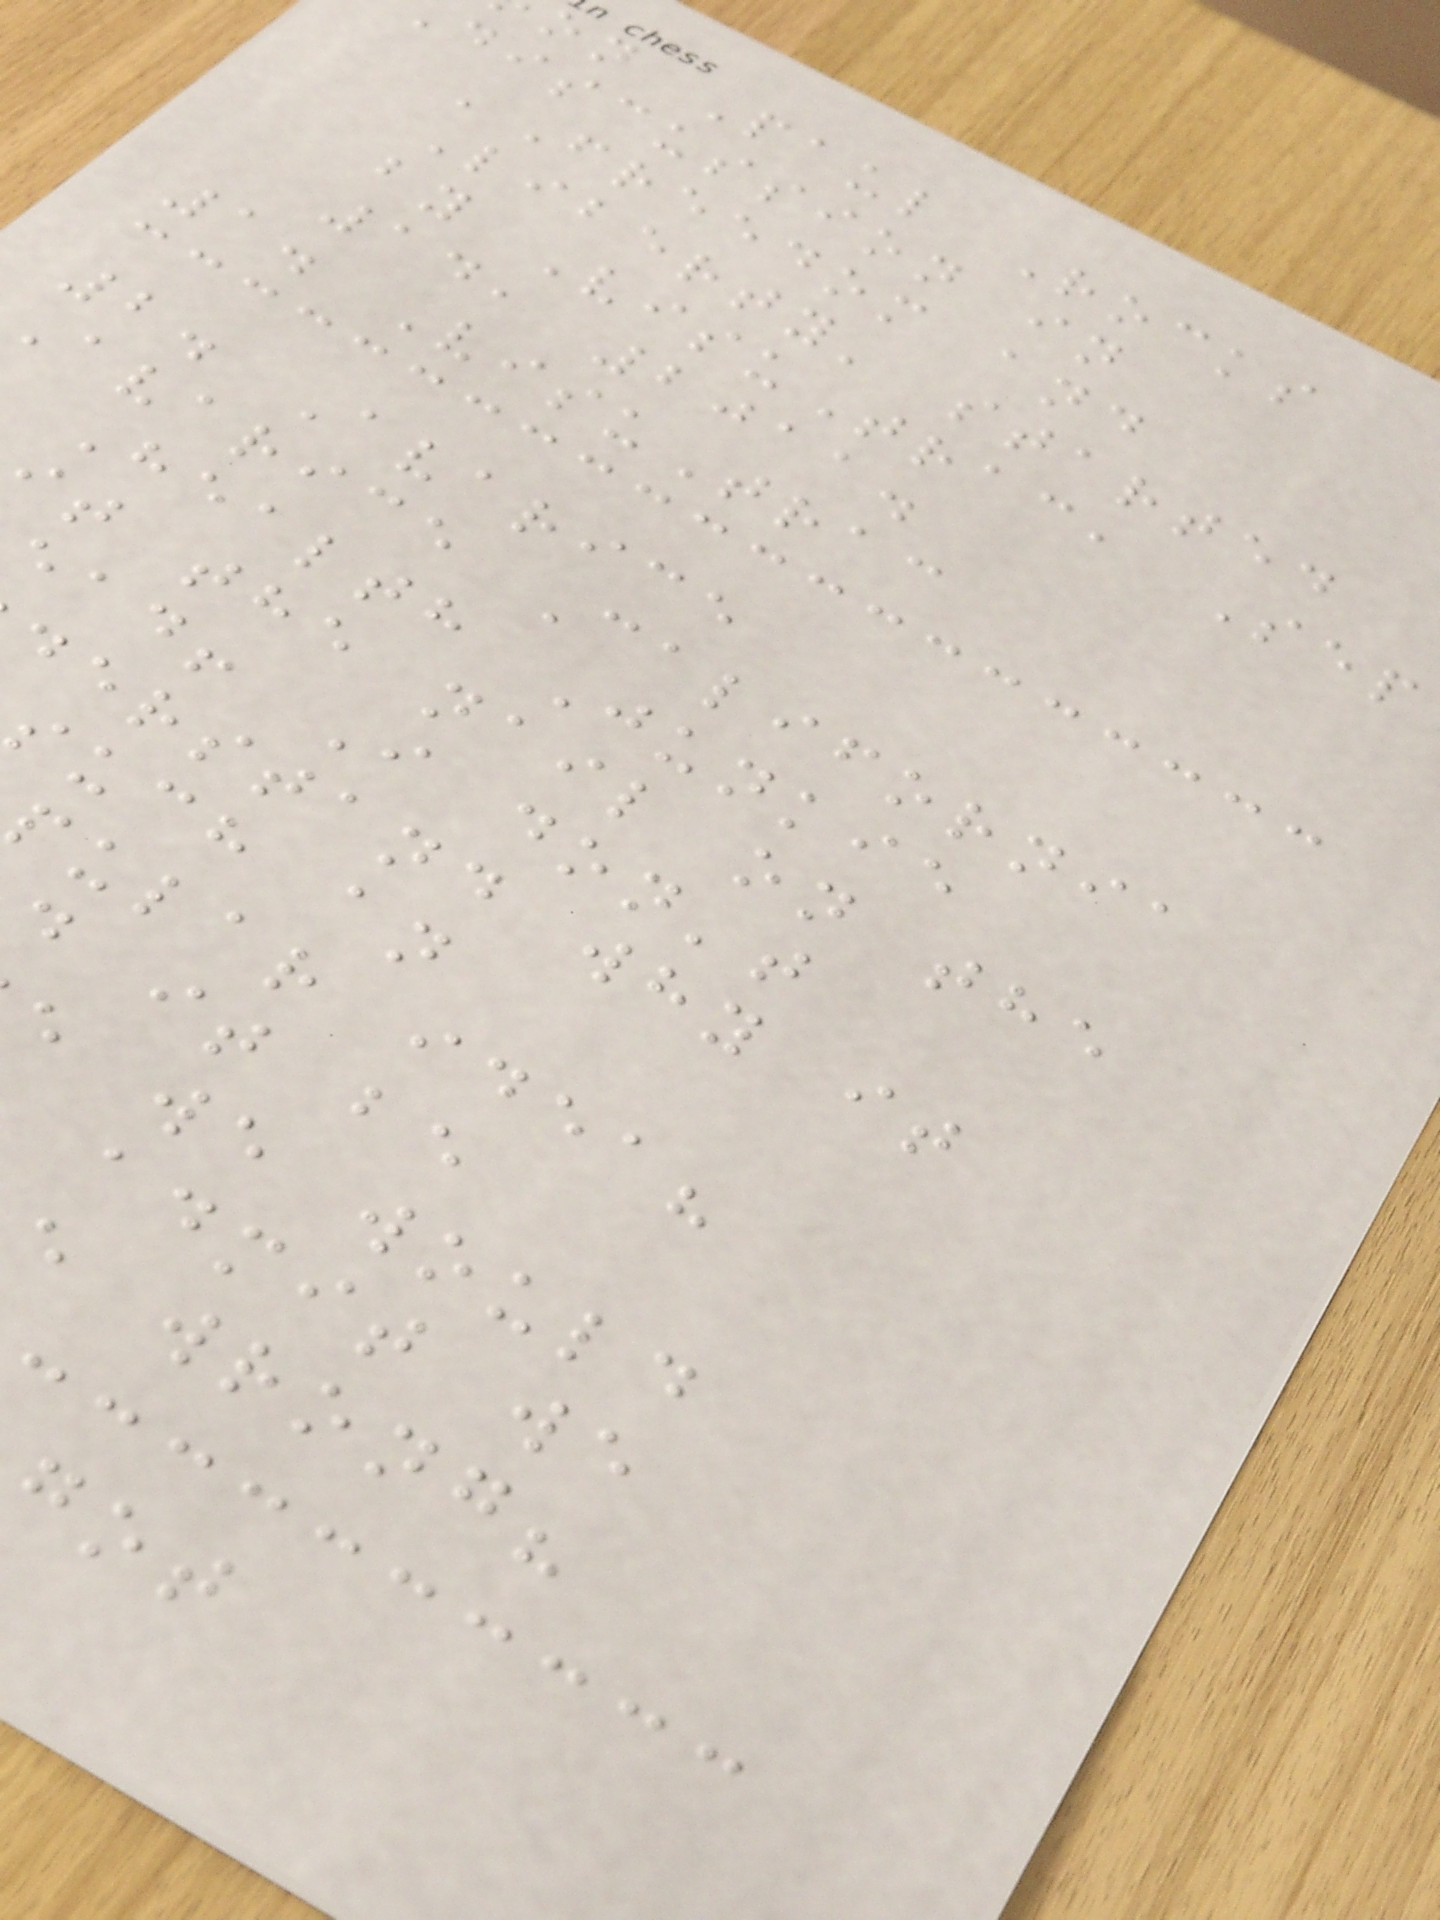on Paul Rocks
discussion in
'Freedom and
Liberty' started
by VisuTrac, Sep
14, 2011.
1. VisuTrac
2. Avarice
Avarice California
Health Junkie
it the nail on the
ead! I don't
derstand why it
such an
pular idea?
d it be
e we would
admit we
e wrong?
